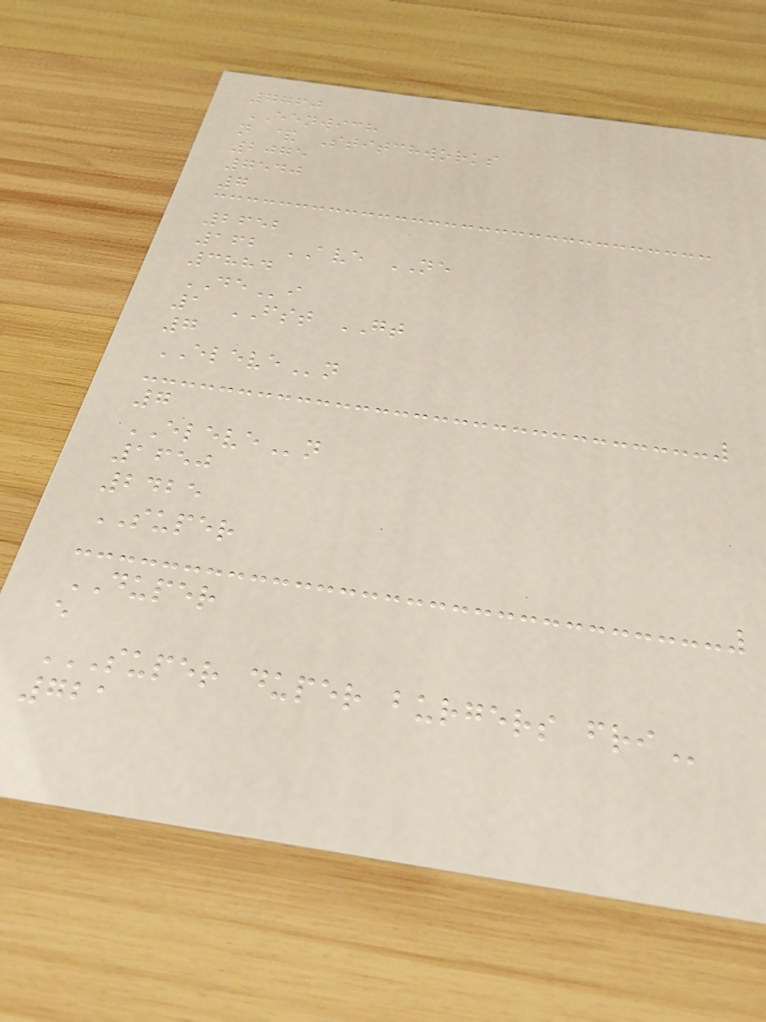7760
EENWICH
n & Stitchworks
2075
7540
7
2652
162 AVE NE
3884
DEi
1 FST GT
7
ELEVEn
7
ELEVEn
1650
2425
SUPER
DUPER
e
SUPER DUPER BURGERS FRI
721
